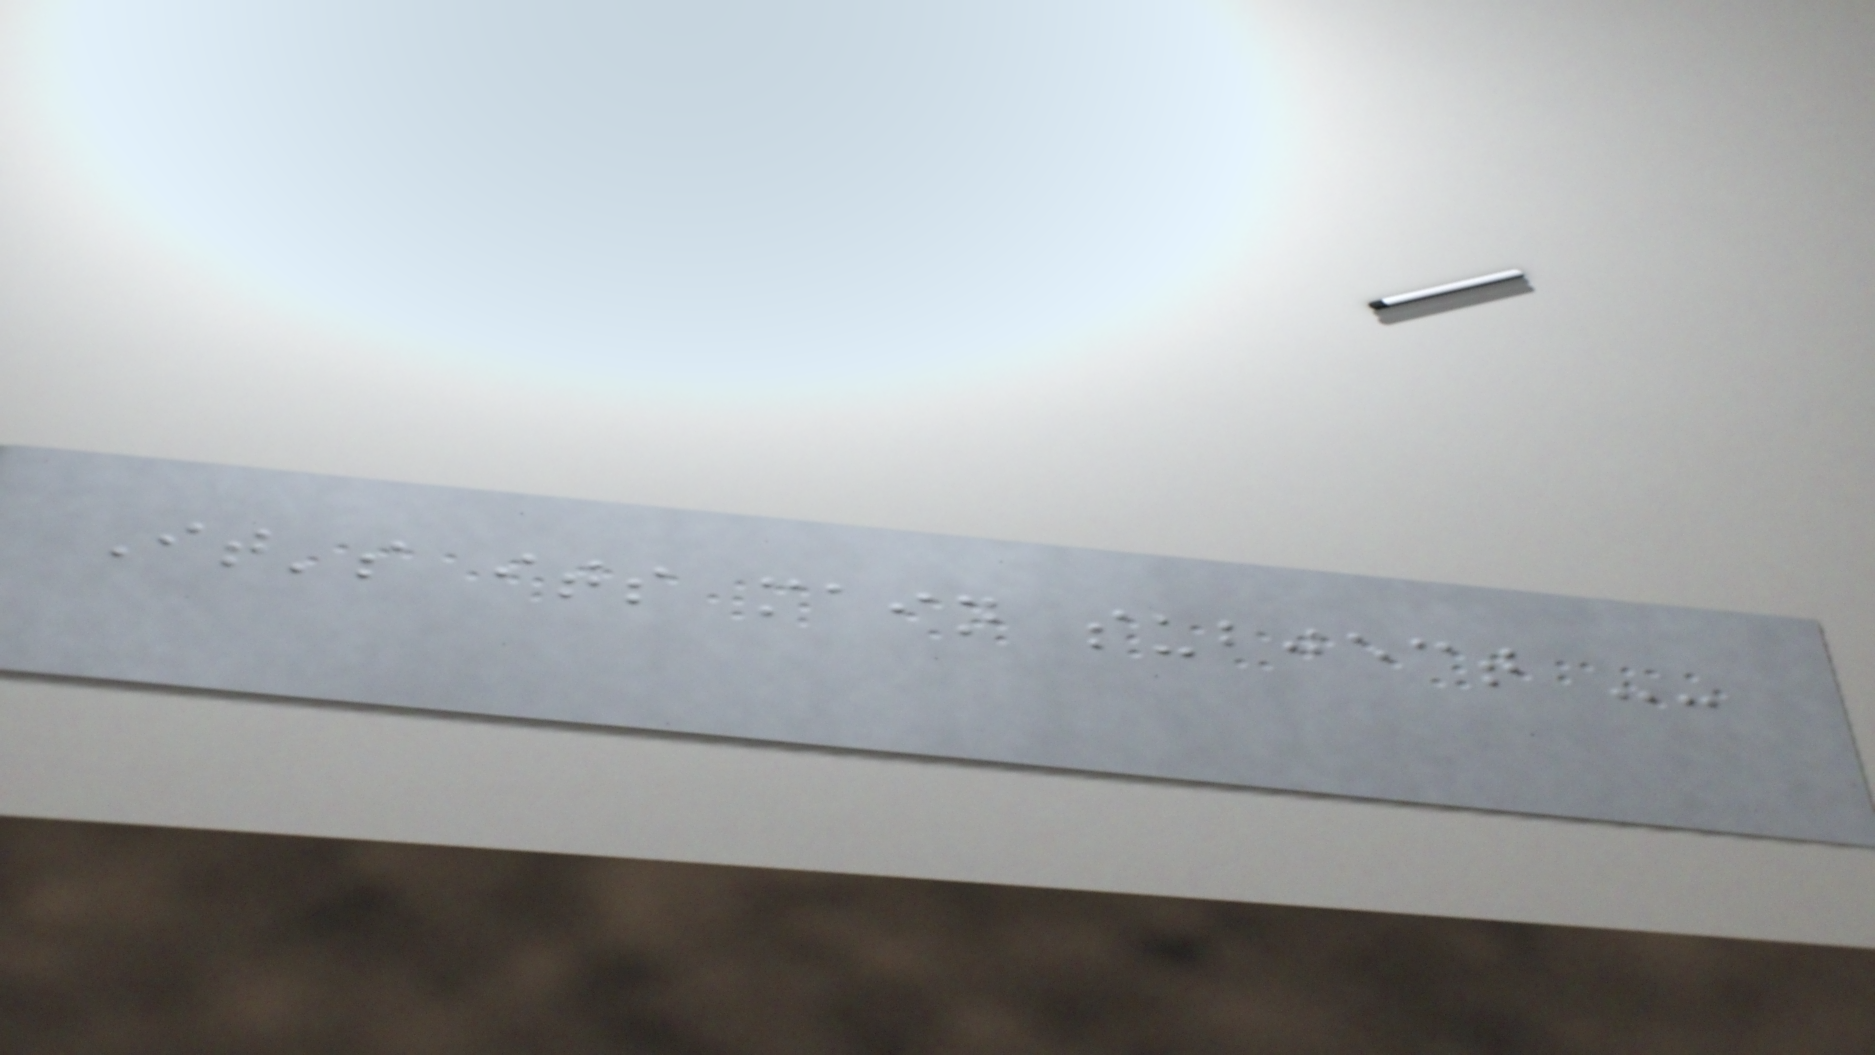It's its main subject --
